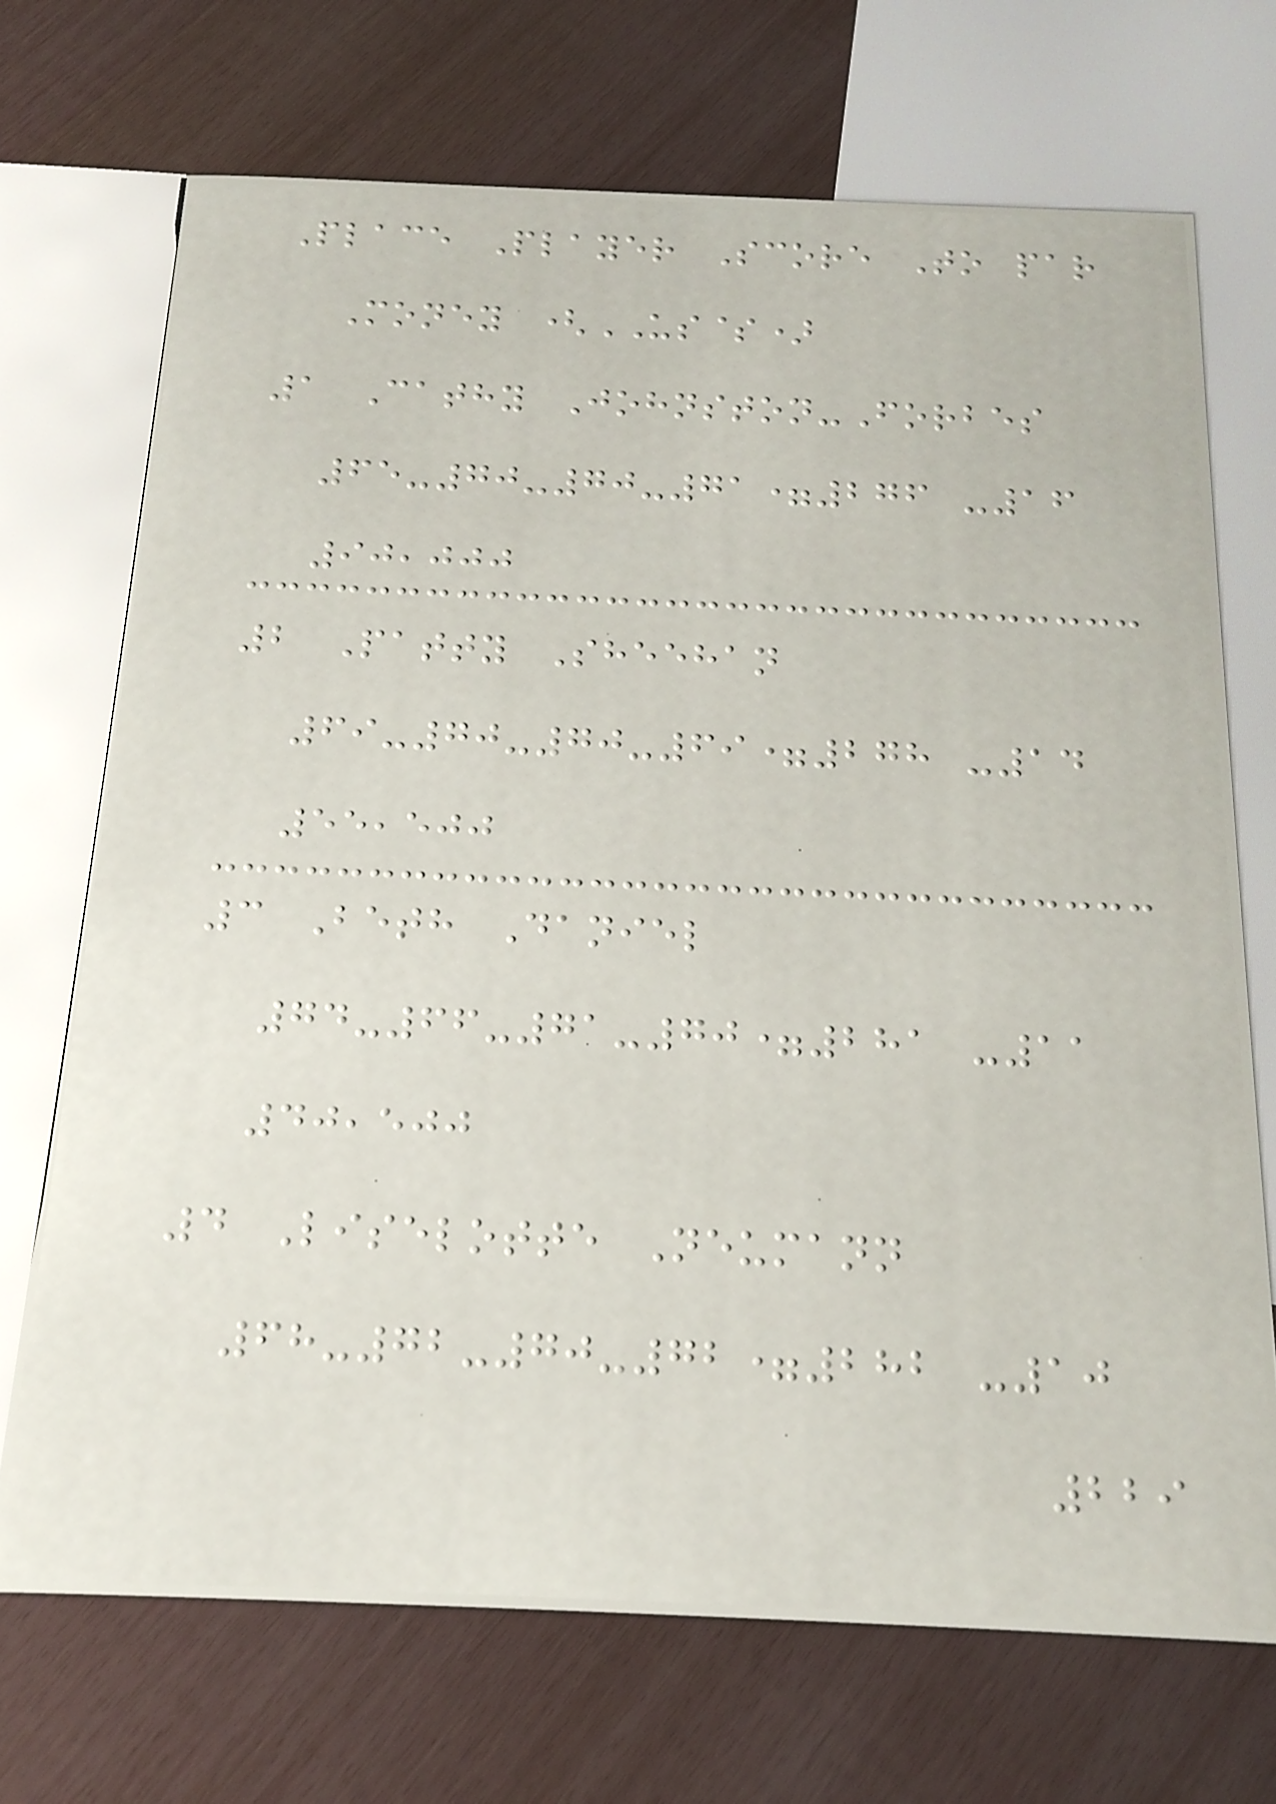Place Player Score To par
Money (US$)
1 Cathy Johnston-Forbes
65-70-70-71=276 -16
90,000
2 Patty Sheehan
69-70-70-69=278 -14
55,500
3 Beth Daniel
74-66-71-70=281 -11
40,500
4 Liselotte Neumann
68-72-70-72=282 -10
229
